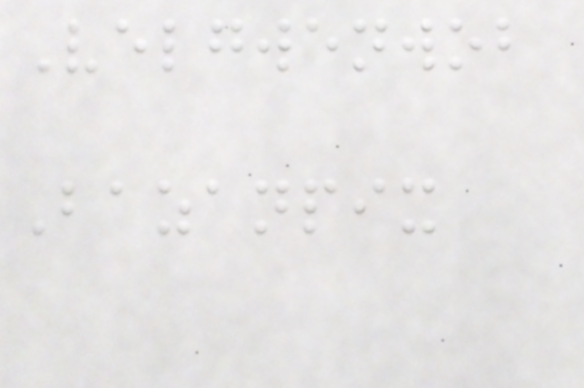Velgwenwob
Bazanpix
